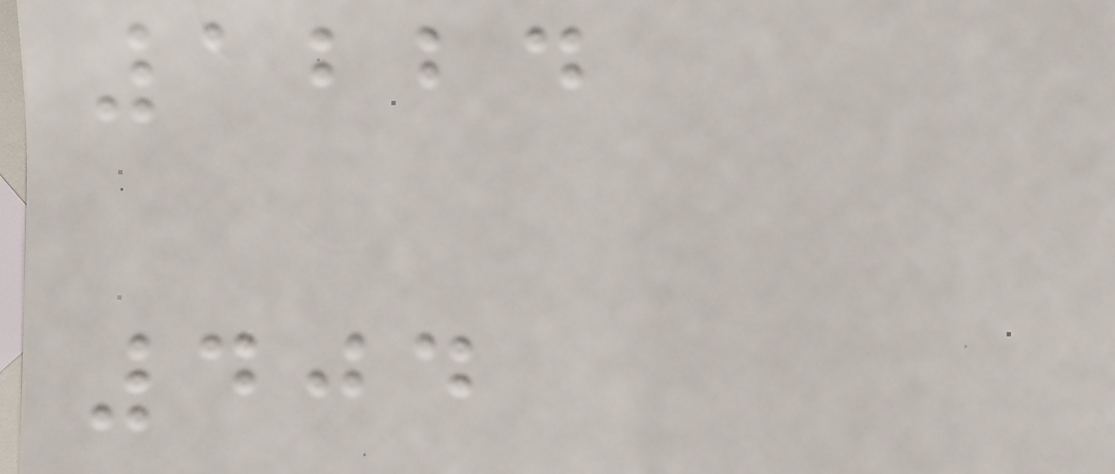1224
404
